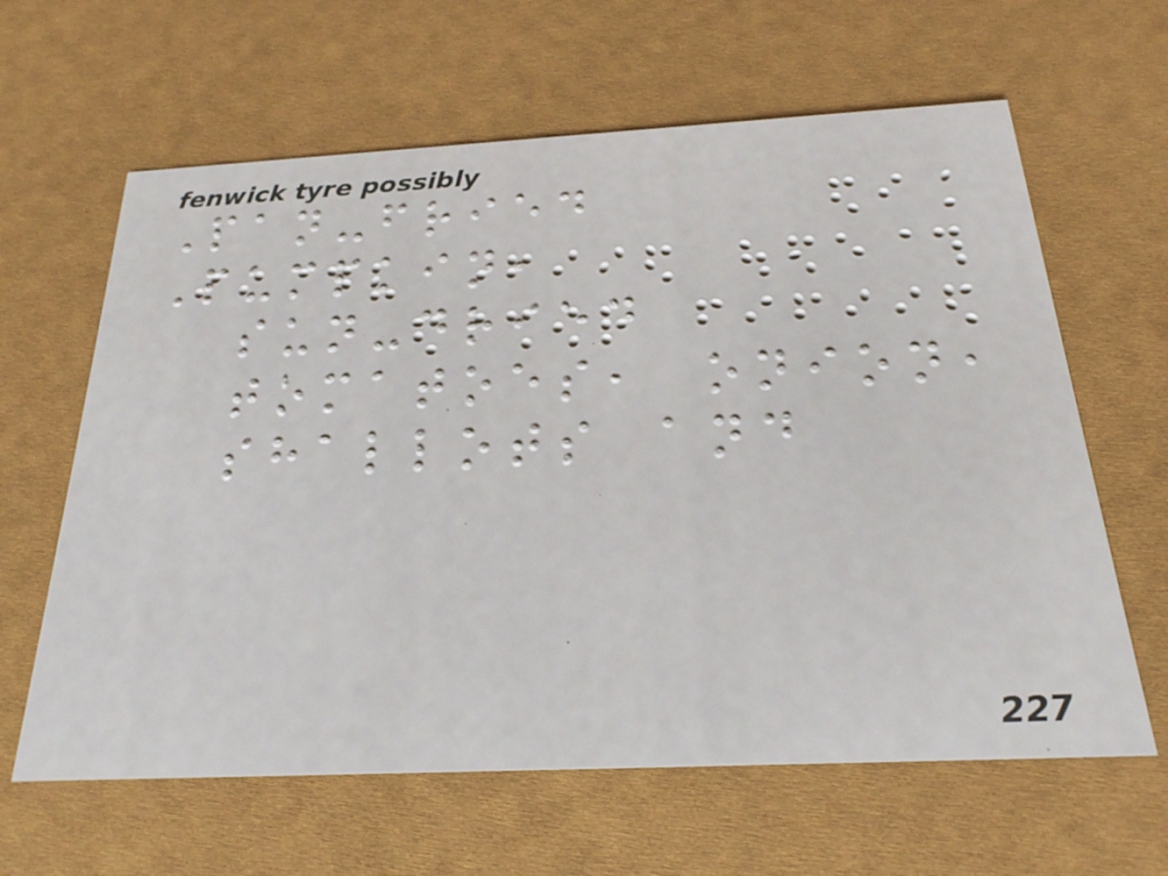Pan-fried
Pumpkin,
sun-dried
tomatoes, onion,
shallots and
